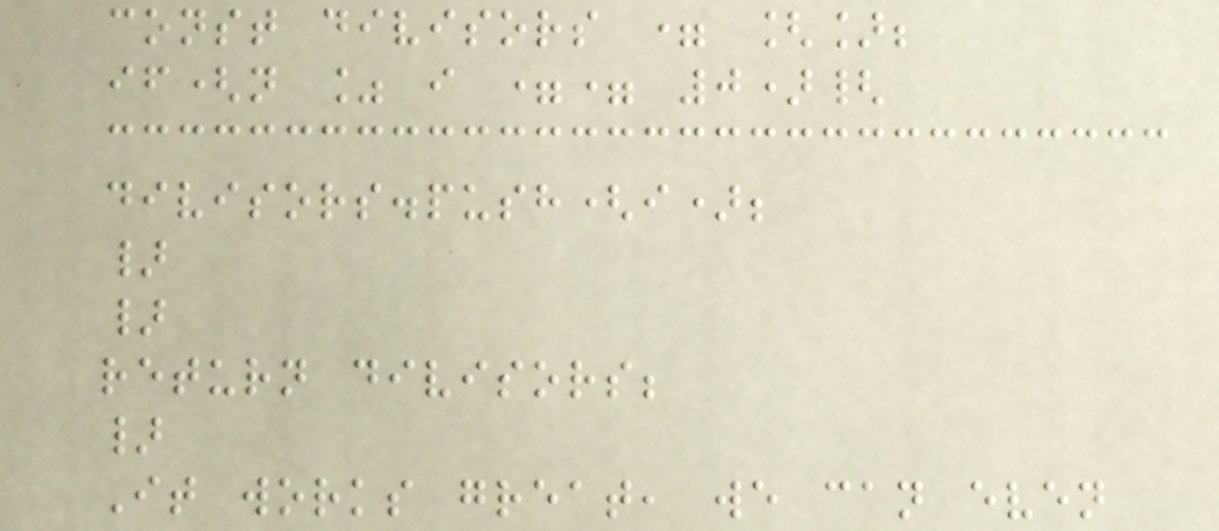const divisors = [];
if(n % i == 0){
divisors.push(i);
}
}
return divisors;
}
It works great, we can even
